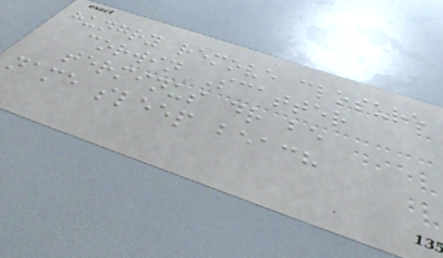hungry remove closure
corwin Scatter
terminus dr be
name sleep beach
